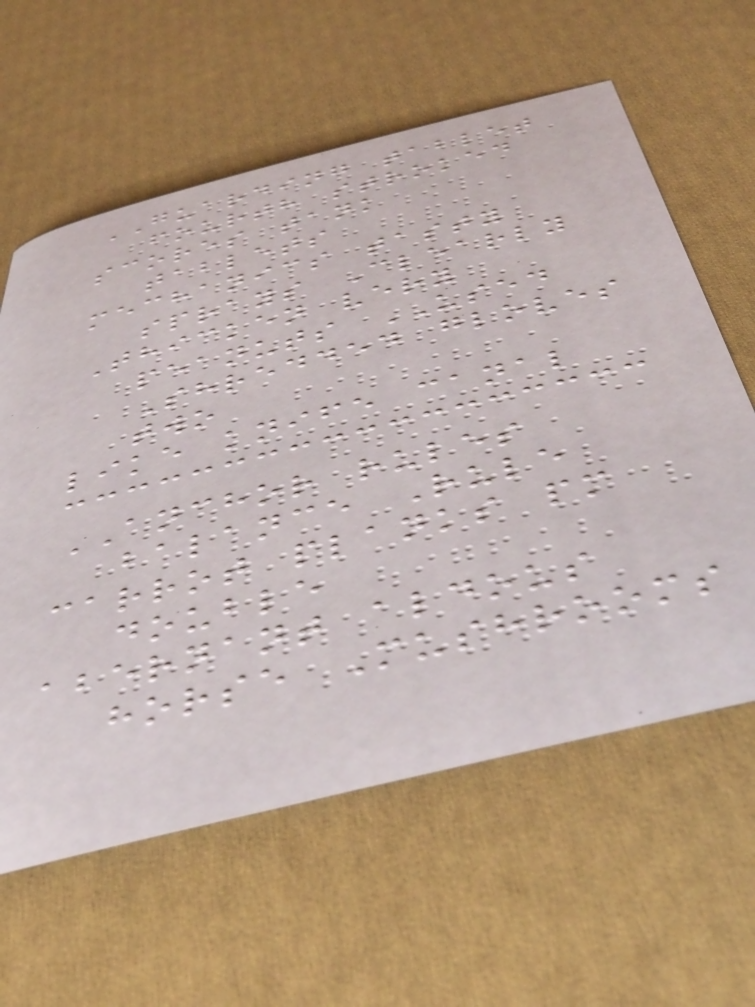GUARDING tablet
fourth stroked
scores tank
tablets
mechanics tasty
sprays Clearly
Thicken very
peanuts USED
Shredded gloves
two
like knife canal
ANCHOR rules
balance Rule
carrot planks pm
double
abernant aldous
horse Mushrooms
